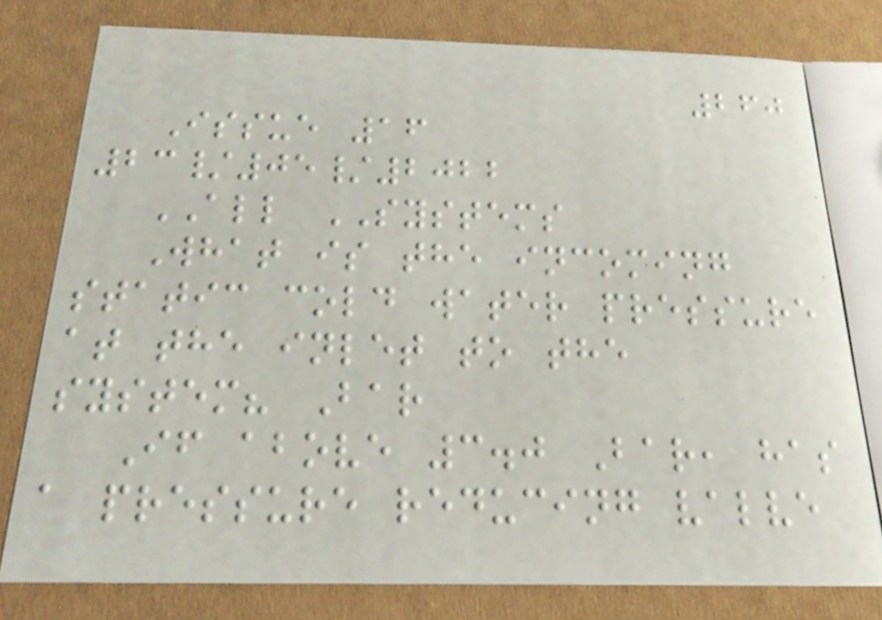260
Issue 16
23/05/2022
ALL SYSTEMS
What is the incoming
static cold water pressure
at the inlet to the
system? Bar
If above 3.0 Bar, has
a pressure reducing valve
